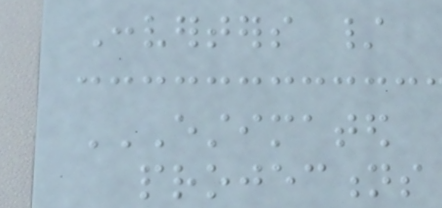Converters /
ESTIMATED
PROJECTIONS
